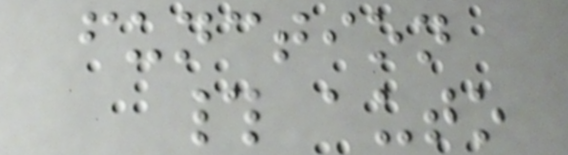function
# auto
